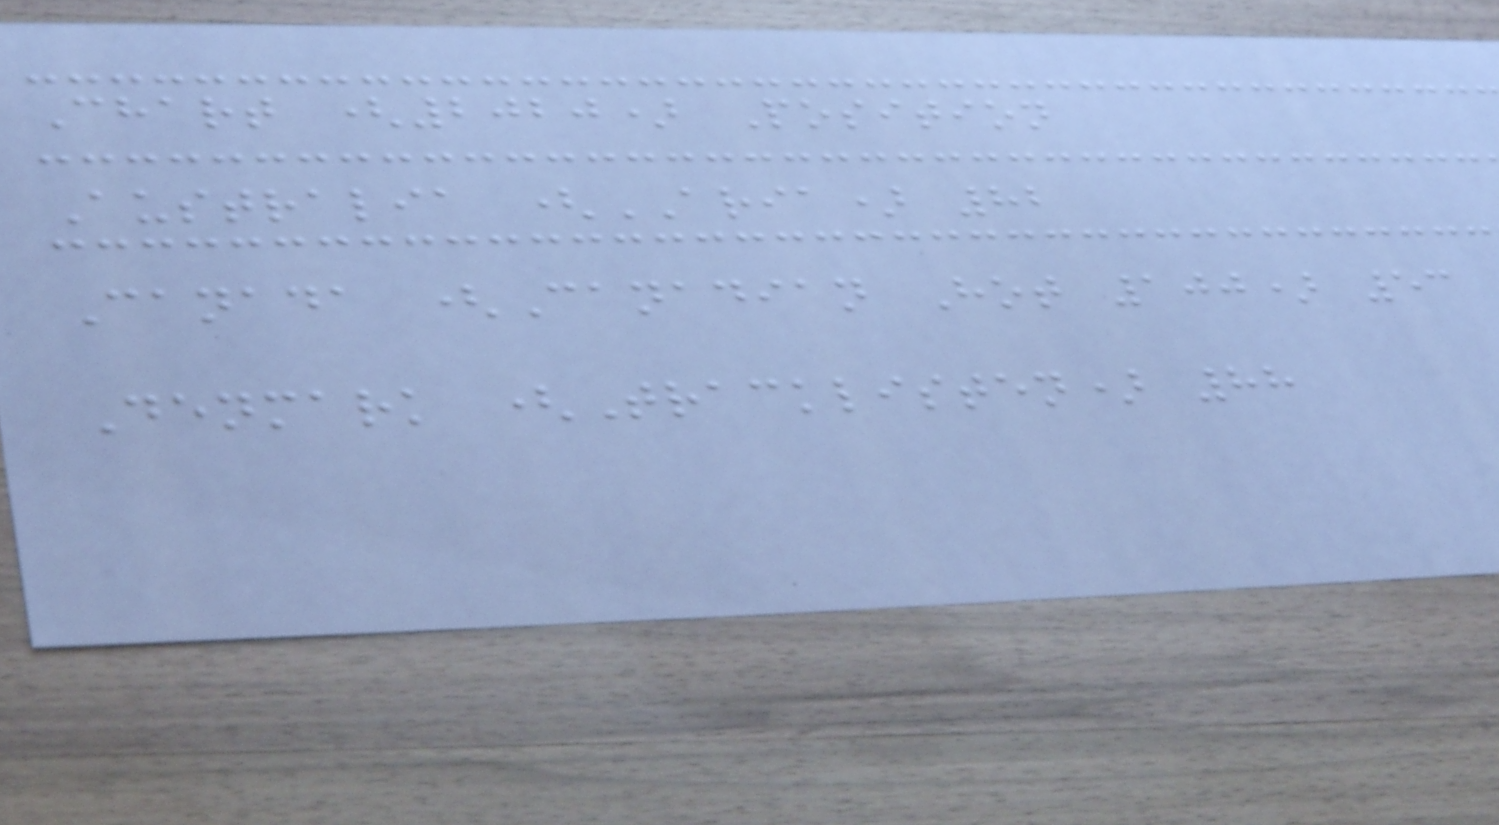Chart (2020) Position
Australia (ARIA) 82
Canada (Canadian Hot 100) 53
Denmark (Tracklisten) 88
